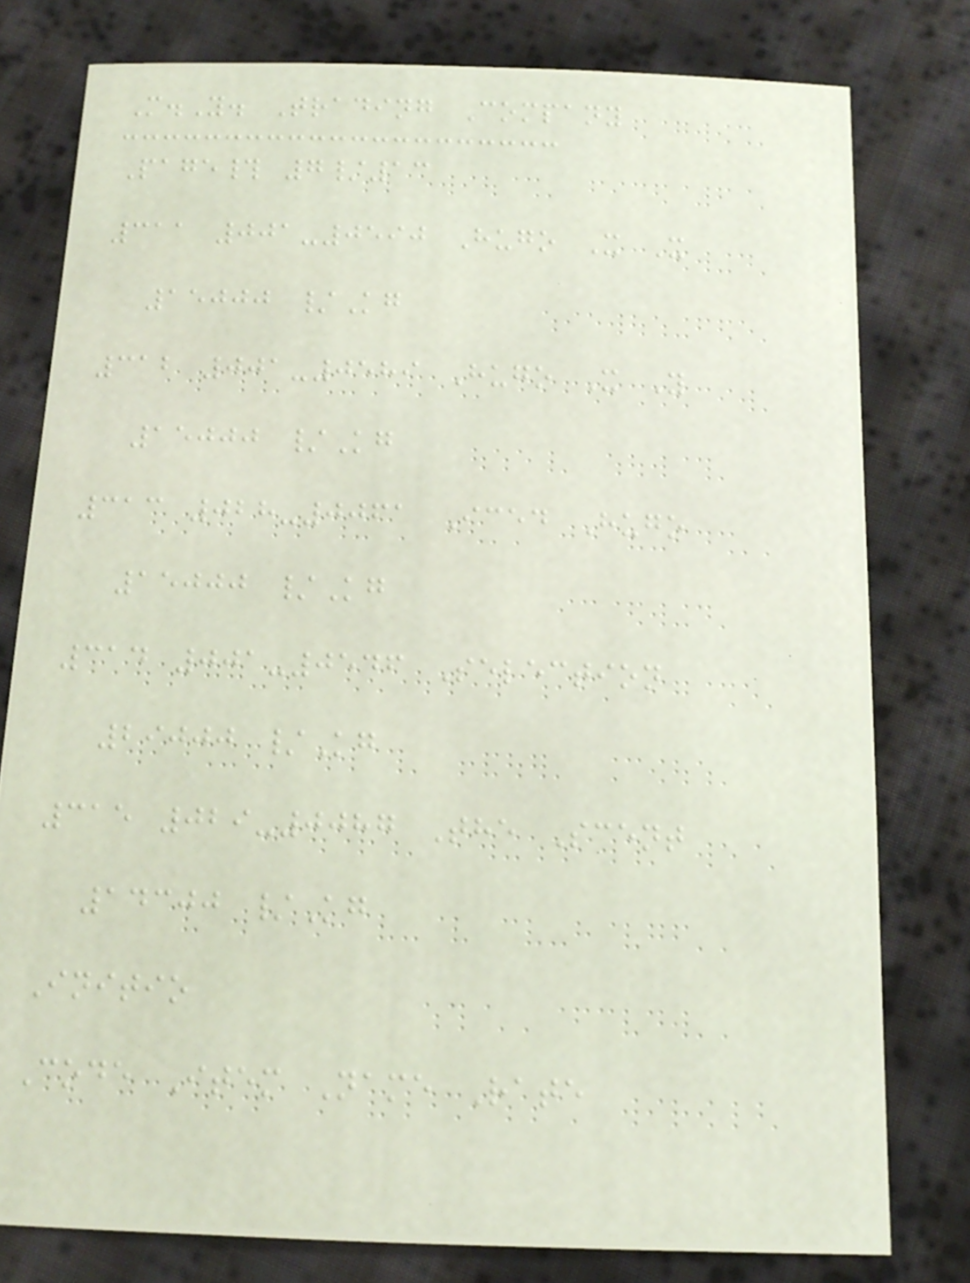M.Y. Trading Company
Page# 7/13
311 001-0590 Hugo X X
15000 /Kg
312 001-0589 Hugo X Y
15000 /Kg
313 028-0061 Iced Hugo
15000 /Kg
314 001-0546 Selection
29000 /Kg
315 029-0087 The Scent
14300 /Kg
Initio
Code Item Name Rate
